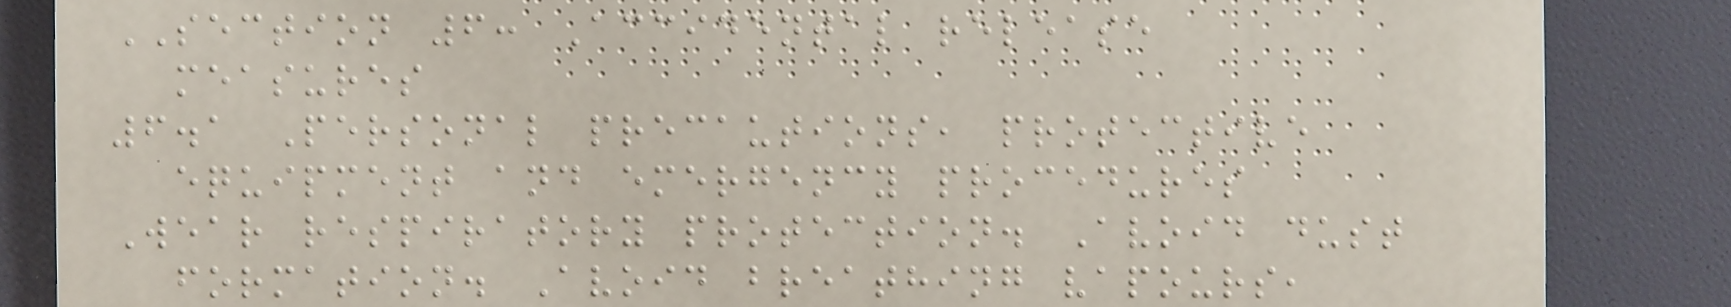SECTION 6: Accidental release
measures
6.1 Personal precautions, protective
equipment and emergency procedures
Wear respiratory protection. Avoid dust
formation. Avoid breathing vapours,
